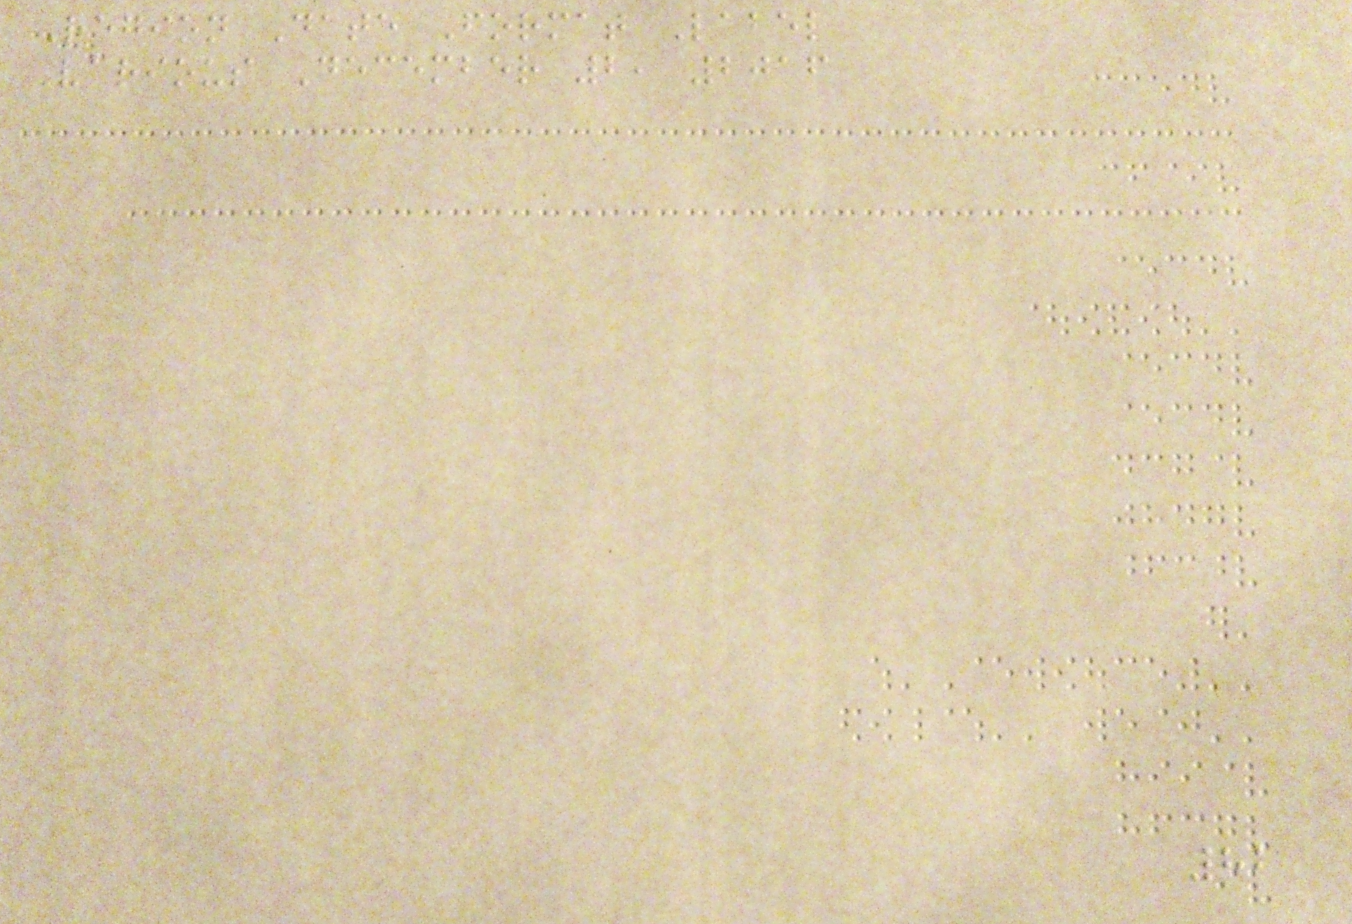Region Date Format Label
Various December 2, 2016
82
